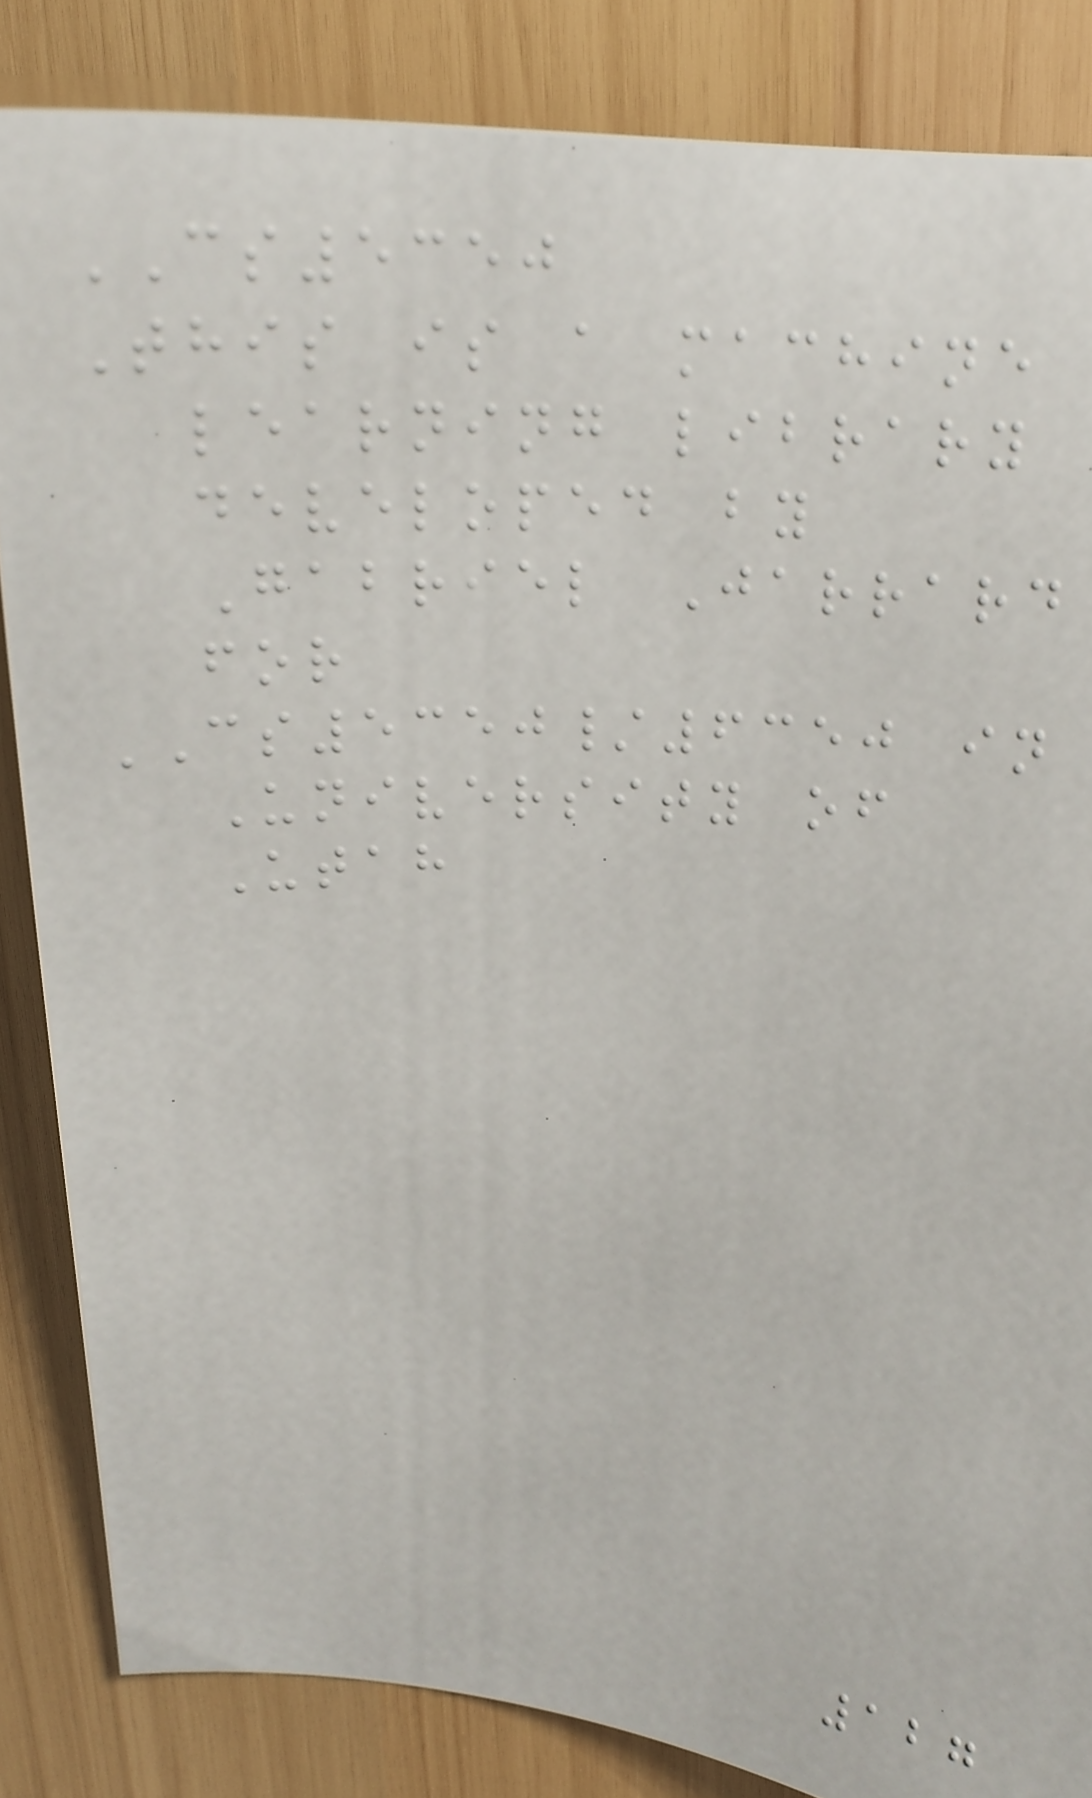CS5350
This is a machine
learning library
developed by
Gabriel Jarrard
for
CS5350/6350 in
University of
Utah
127
